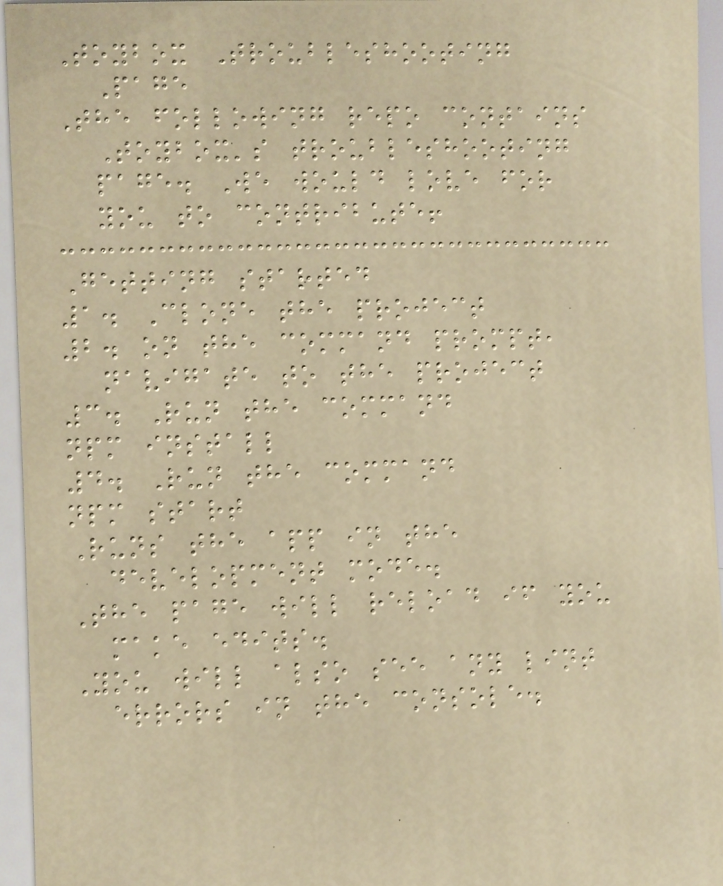Toybox Troubleshooting
Page
The following repo contains
Toybox's troubleshooting
page. We would love for
you to contribute!
Getting started
1. Clone the project
2. on the command prompt,
navigate to the project
3. Run the command
npm install
4. Run the command
npm start
Runs the app in the
development mode.
The page will reload if you
make edits.
You will also see any lint
errors in the console.
